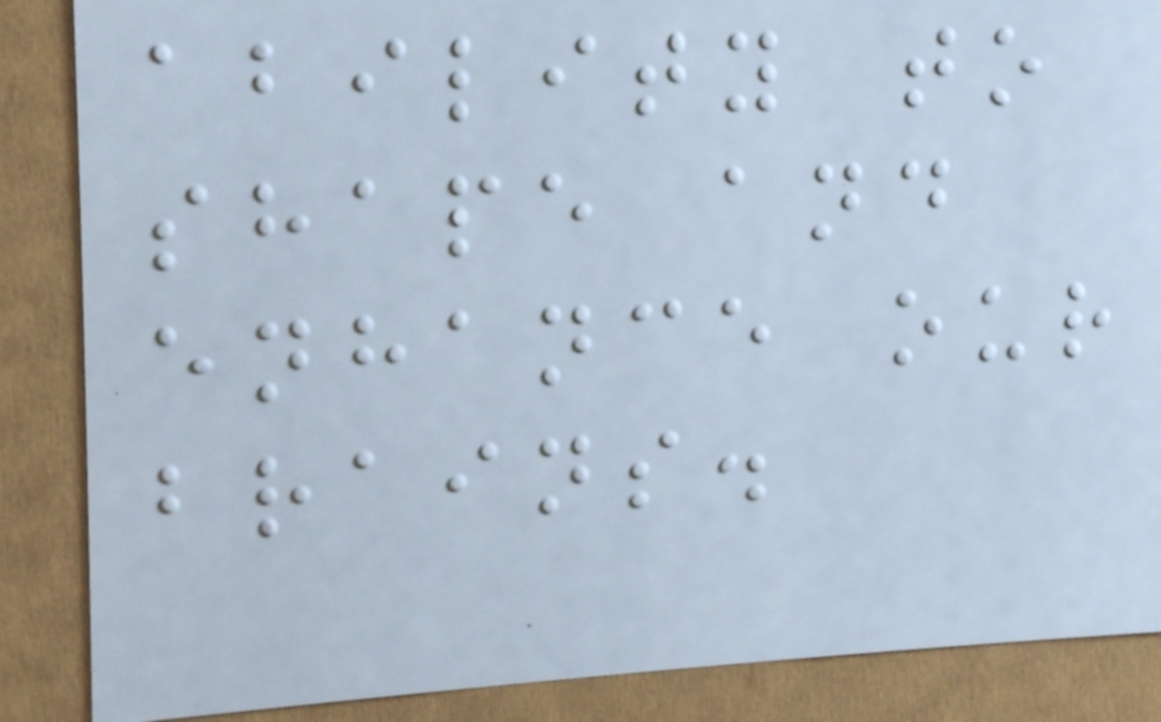ability to
shape and
enhance our
brains.
